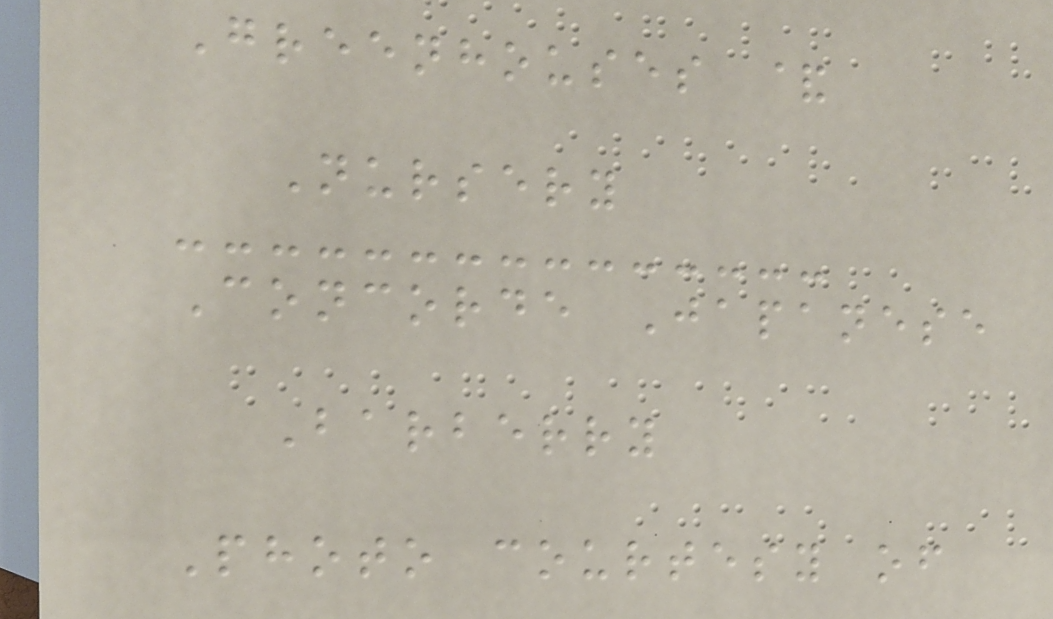Greenhouses &
Nursery
Concorde Japanese
Barberry
Photo courtesy of
